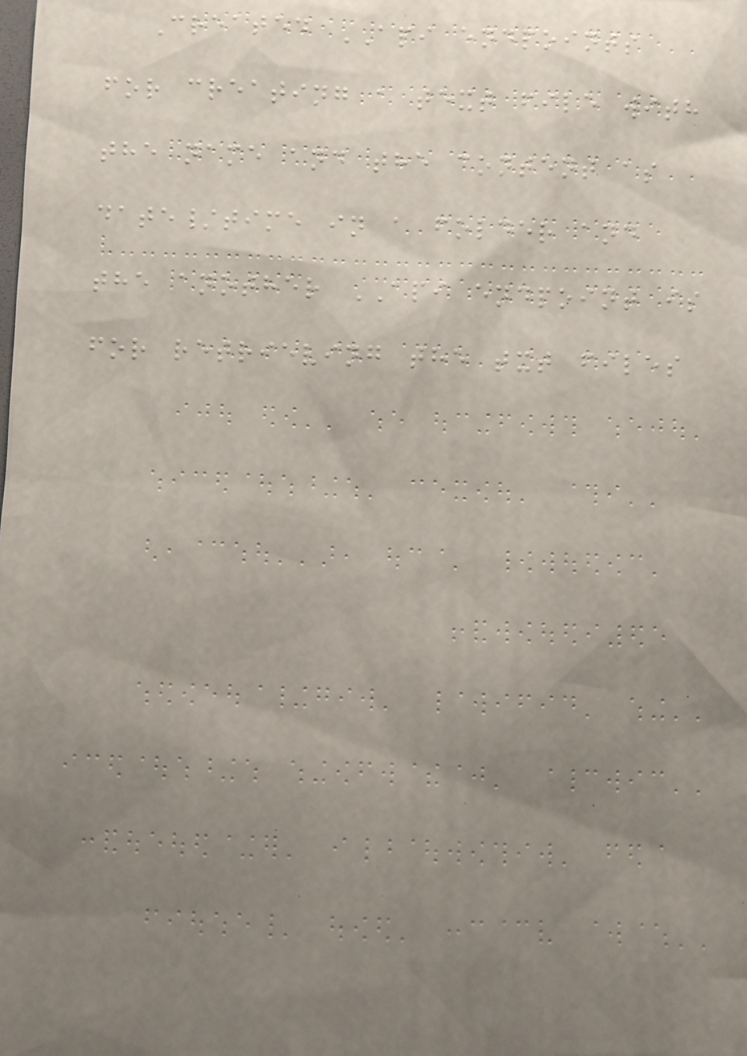Created API endpoints
for creating a text file with
the name and the content as
date/time in a folder and
the another API endpoint is
for retrieving the txt files
